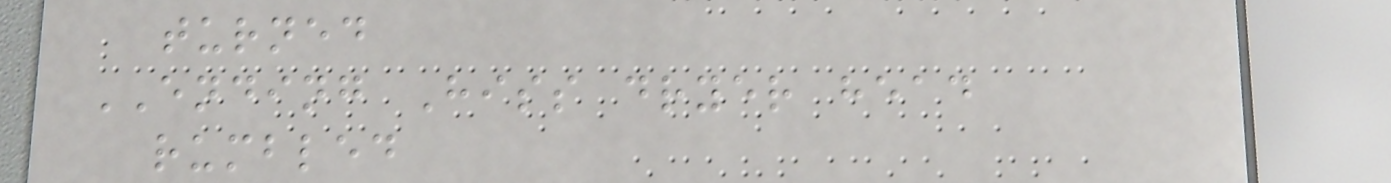turned
ENDING Hiss dryer head
rumbled
